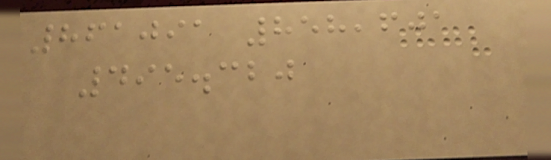861091 858,601
495.320
